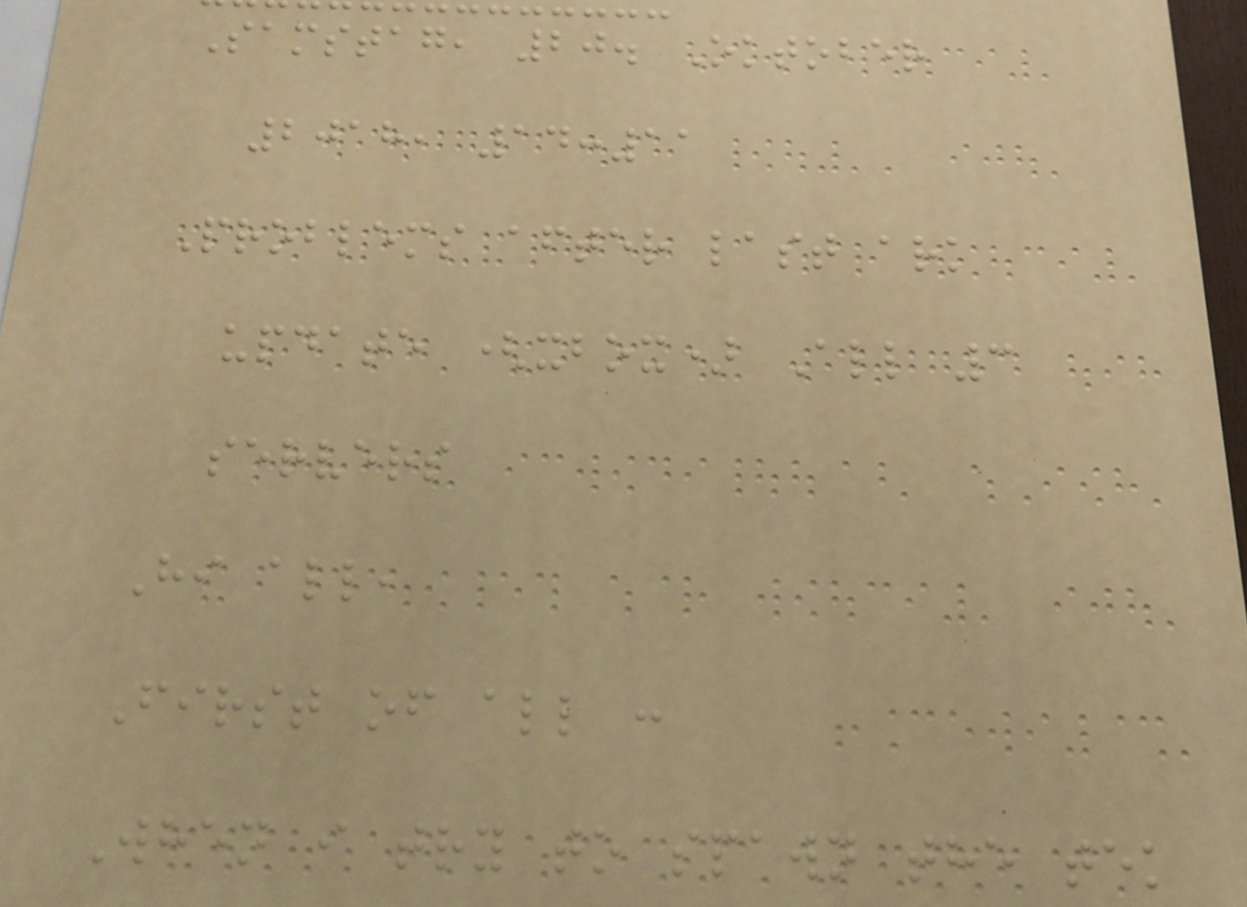Samstag, 20. Oktober
2018, 14:11
Problems after last ark
update (xbox) All 3
servers
Hi all,
First of all :
When i try to spawn the tek
